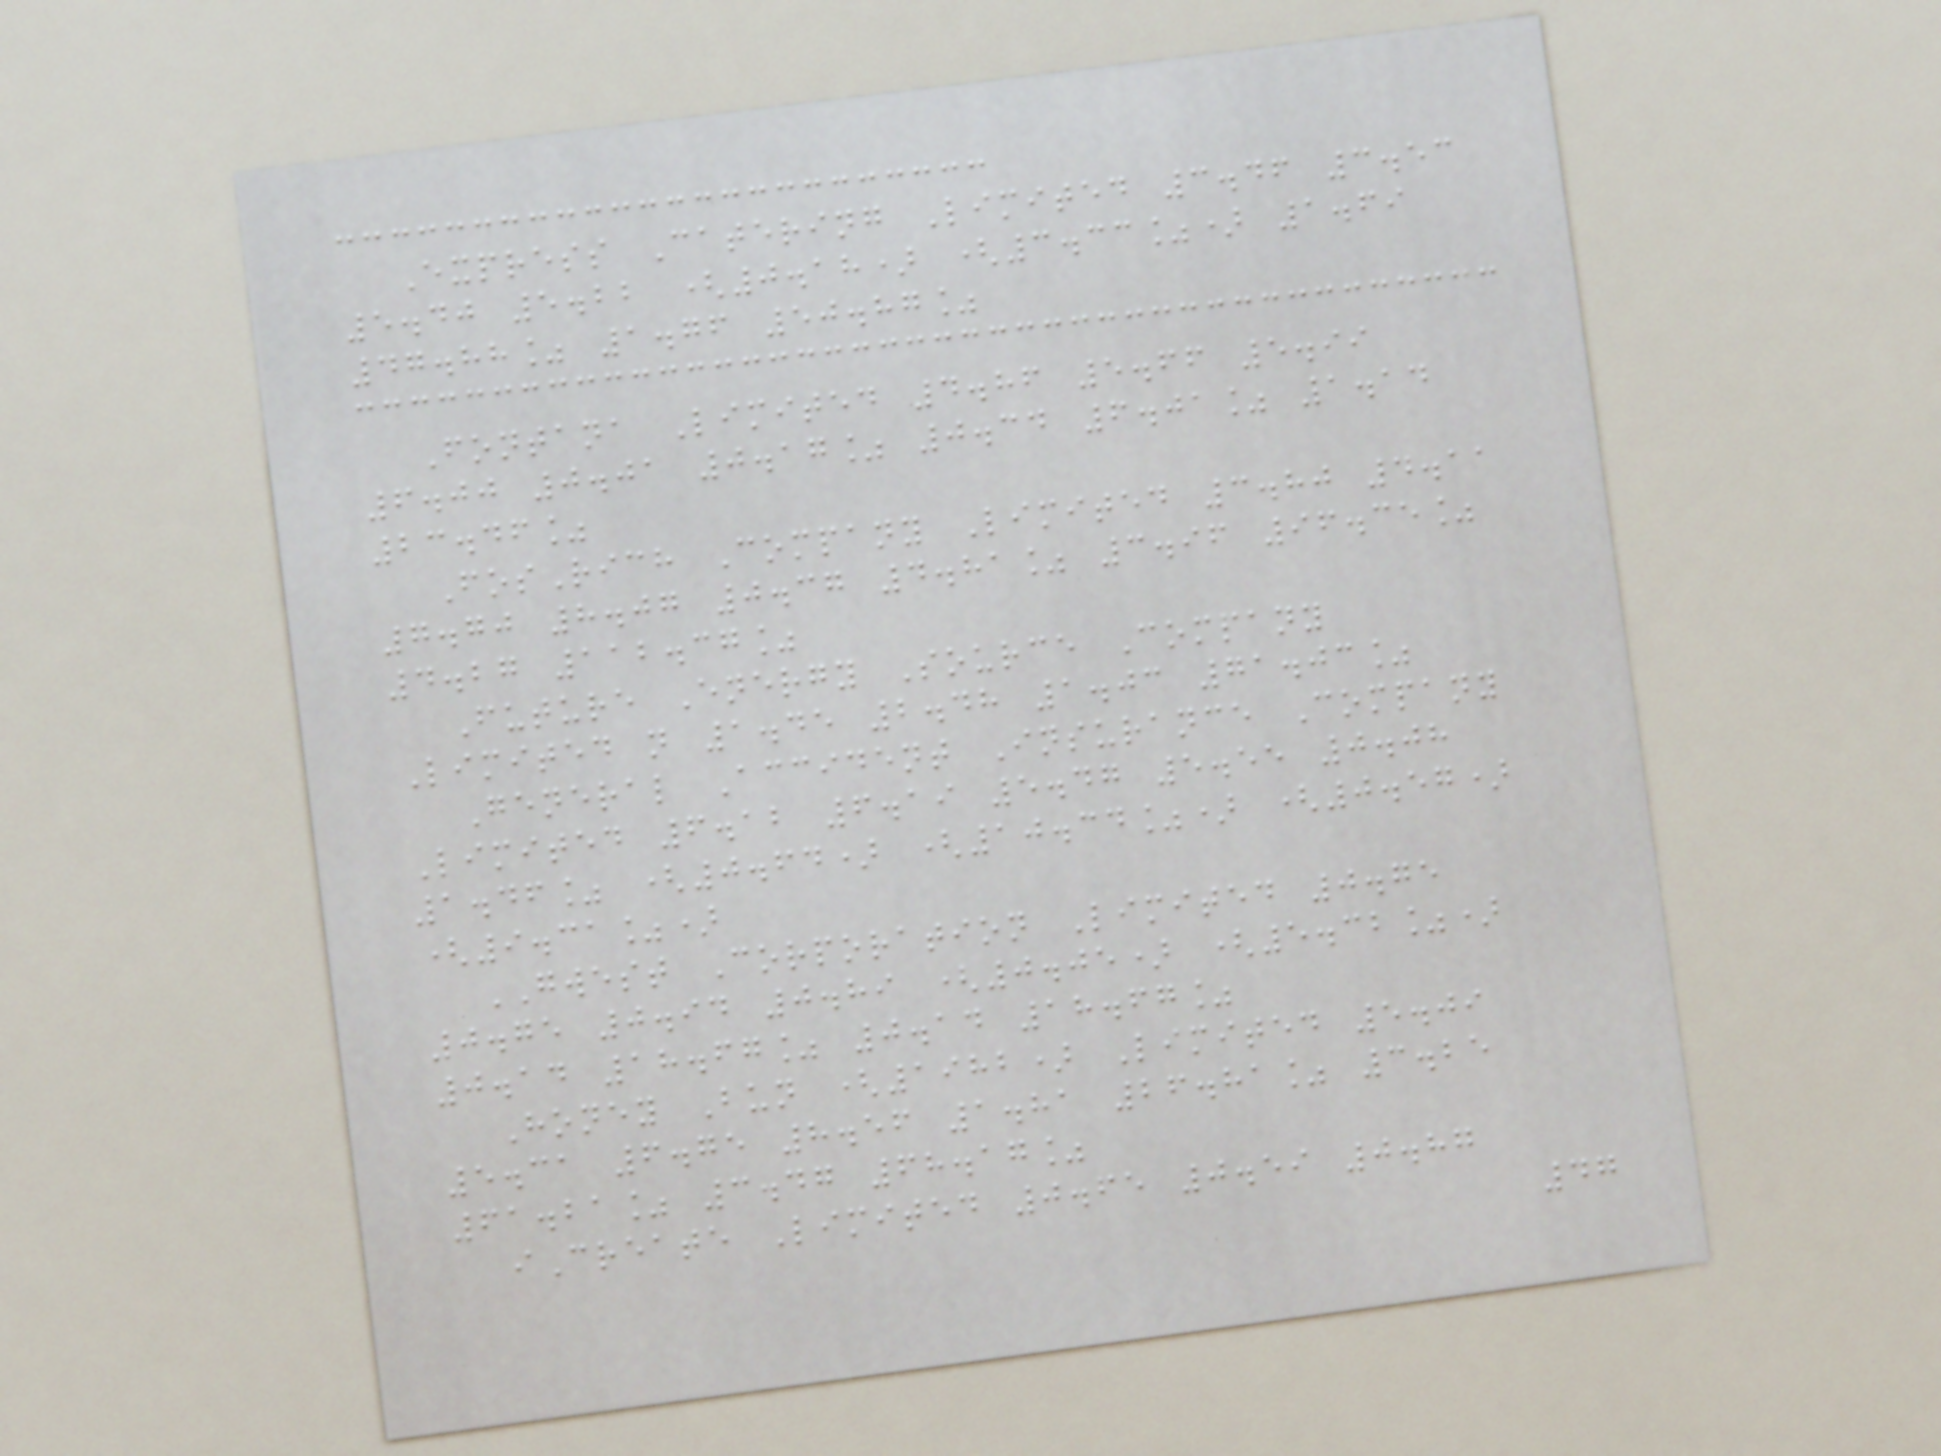Express Catering Limited 3.46 3.53
5.40 5.22 (0.18) (3.33%) 1.69
47.88% 1.76 50.87%
Fontana Limited 4.86 5.66 5.99
6.00 0.01 0.17% 0.34 6.01% 1.14
23.46%
FosRich Company Limited 3.80 4.11
7.70 8.07 0.37 4.81% 3.96 96.35%
4.27 112.37%
Future Energy Source Company
Limited n 1.45 2.48 1.03 71.03%
General Accident Insurance Company
Limited 6.12 6.19 5.47 5.55 0.08
1.46% (0.64) (10.34%) (0.57)
(9.31%)
GWEST Corporation Limited 0.75
0.75 0.94 0.89 (0.05) (5.32%)
0.14 18.67% 0.14 18.67%
Honey Bun (1982) Limited 5.09
5.31 6.75 8.56 1.81 26.81% 3.25
61.21% 3.47 68.17%
iCreate Limited 0.65 0.59 0.87
47
